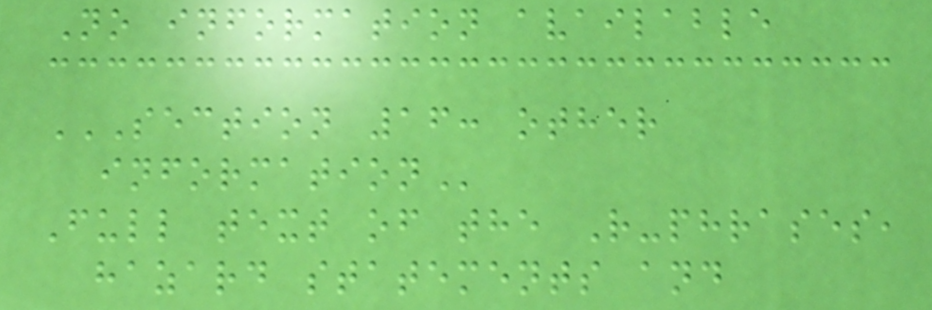No information available
SECTION 16: OTHER
INFORMATION
Full text of the R-phrases,
hazard statements and
